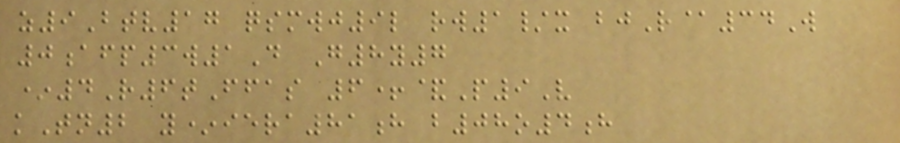z9Btv17 qsmwj9l rw1/x bjR@34W
0afp3w1D G8y7
*4R6tFfas 6+&P9V
kTn2 y*iera81h b08o4h
